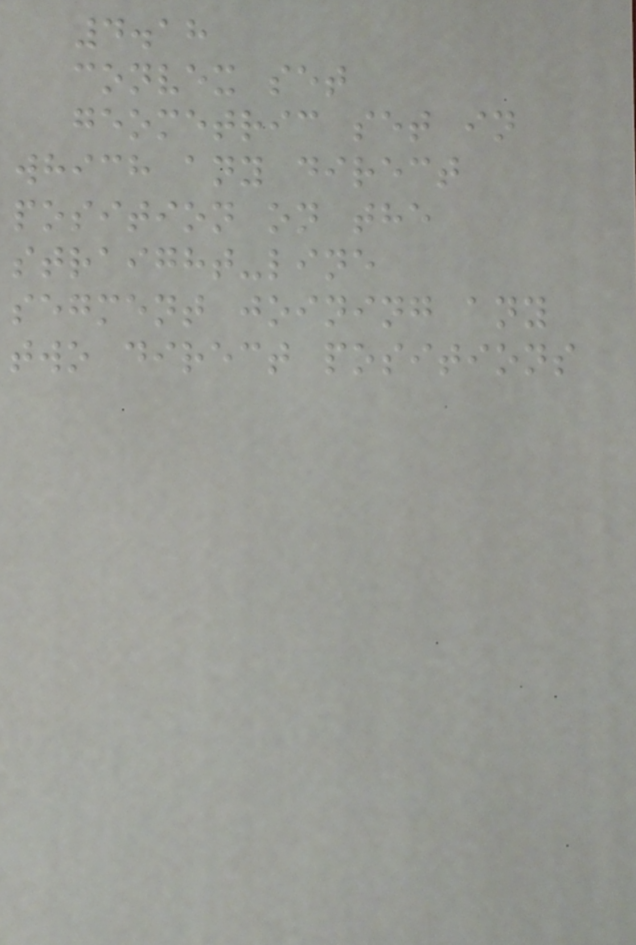4.18
convex set
geometric set in
which any direct
position on the
straight-line
segment joining any
two direct positions
